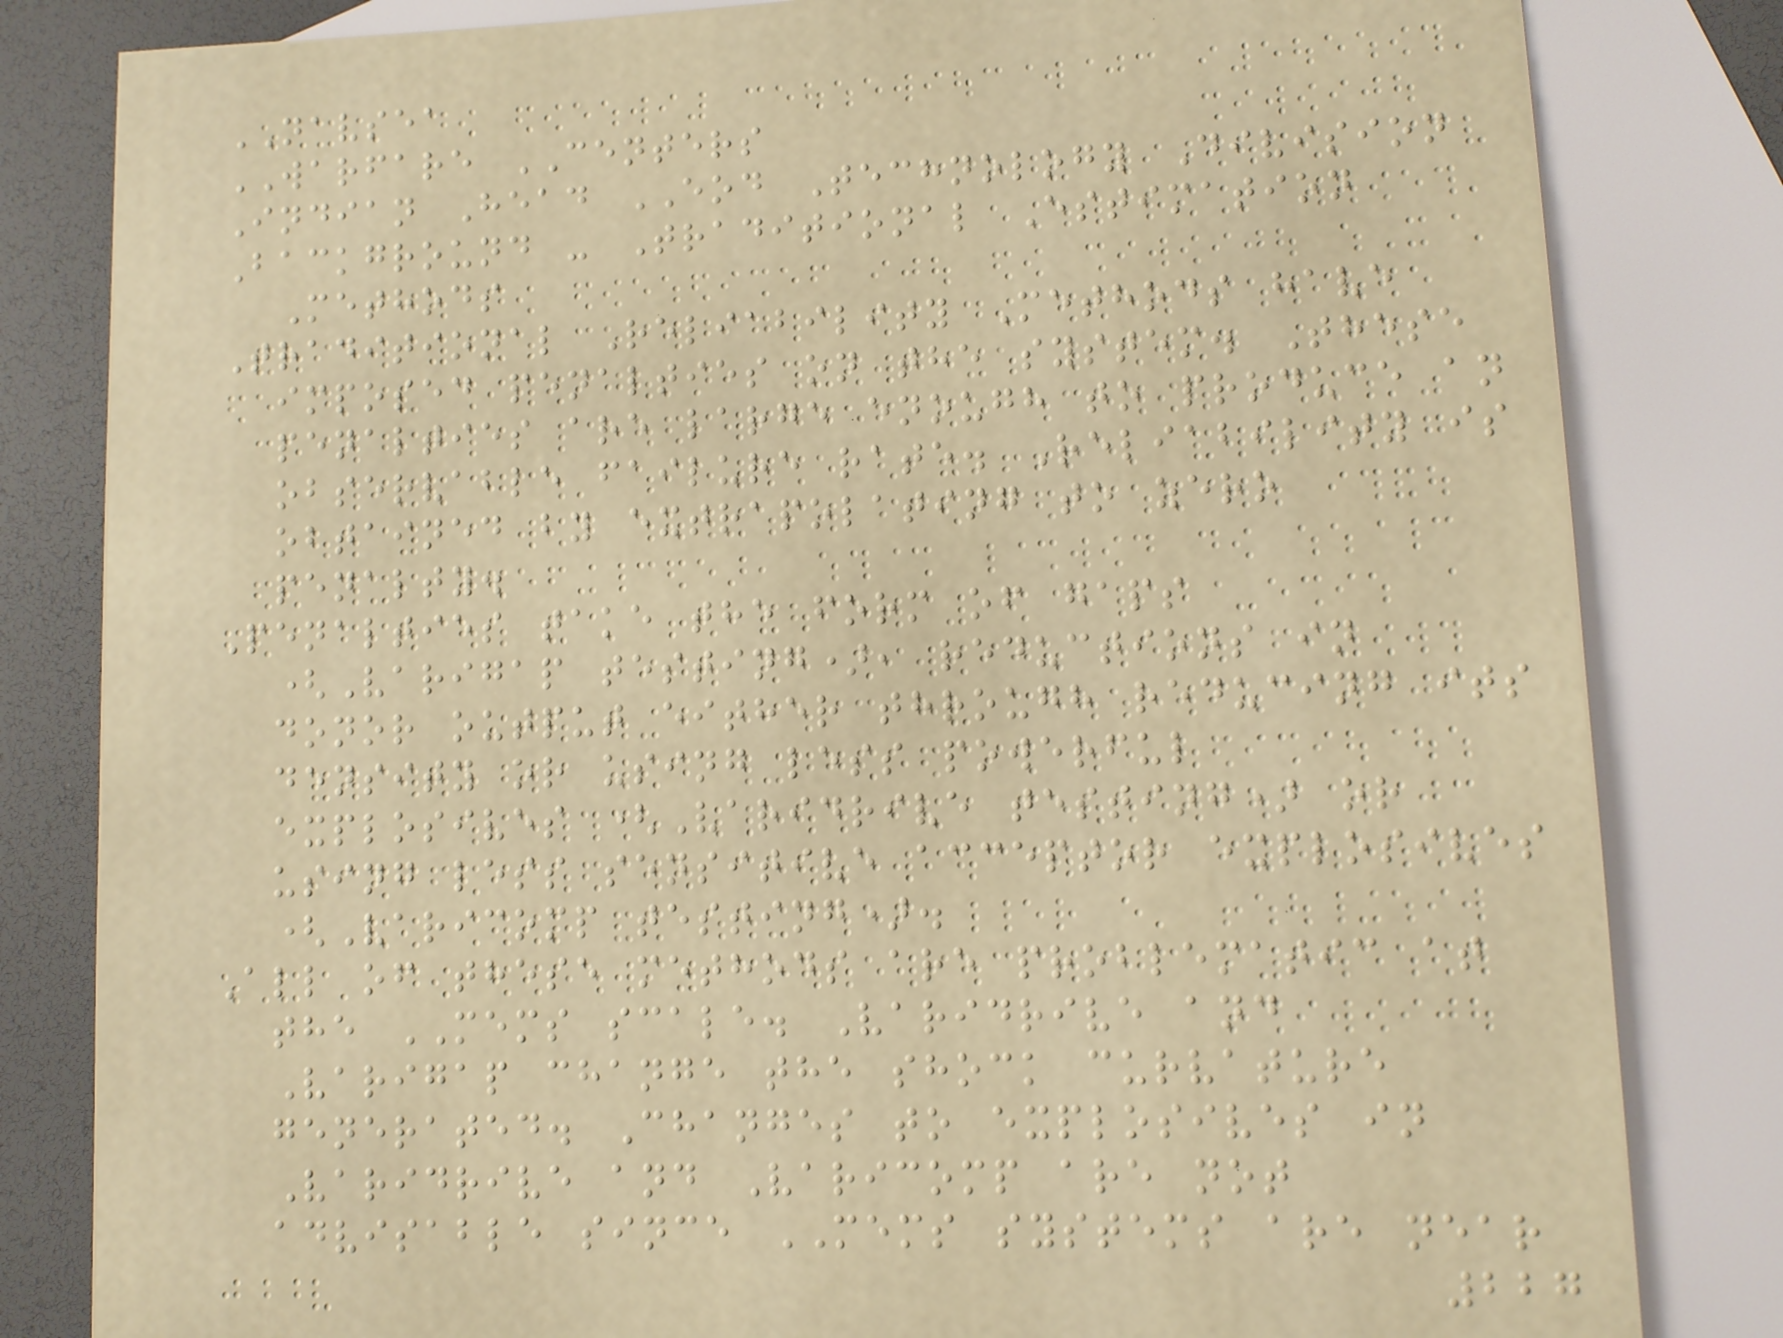NAVSEA
WARFARE CENTERS
Indian Head EOD Technology Division
Background - Traditional Estimation
Methods
Traditional Reliability Methods have
imposed penalties on the system. These
penalties are large enough to produce an
observable failure rate. Reliability is
obtained by extrapolating to zero
penalty.
Penalties take the form of gaps
(Varigap testing), reductions in
donor output either through reducing its
density or using less powerful
explosives (Varidrive testing) or
using less sensitive acceptor explosives
(Varicomp testing).
All of these methods are problematic at
the MEMS scale. Varidrive and
Varigap change the shock curvature
generated. Changes to explosives in
Varidrive and Varicomp are not
advisable since MEMS systems are near
227
